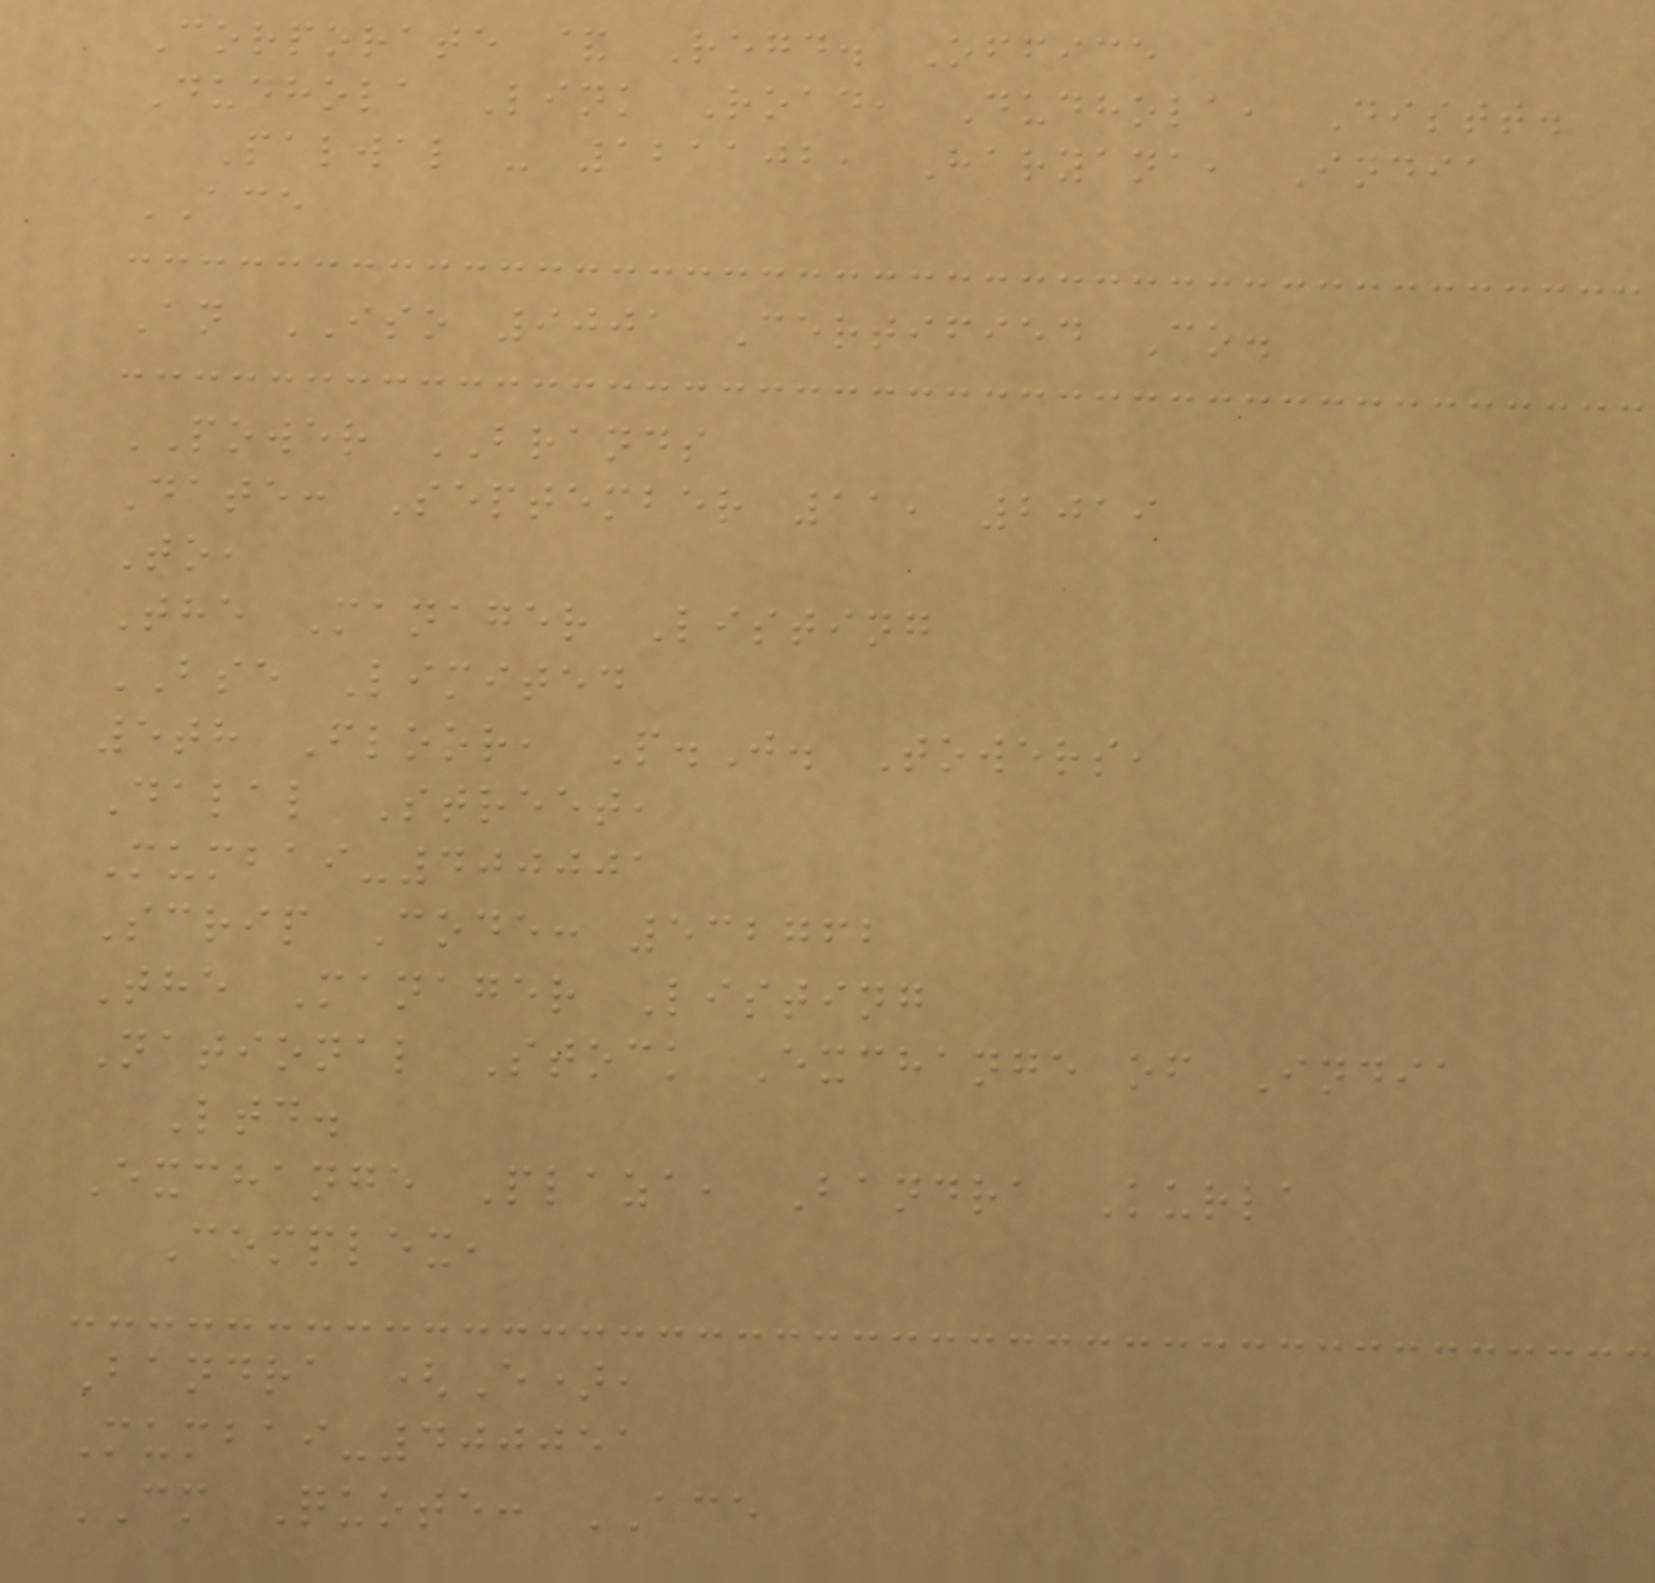Corporate & Regd. Office
Dudhola Link Road, Dudhola, Distt.
Palwal - 121102, Haryana, India
ACE
An ISO 9001 Certified Co.
POWER BRANDS
Date: September 11, 2019
To,
The Manager Listing
BSE Limited
5th Floor, P.J. Towers,
Dalal Street,
Mumbai-400001
Scrip Code: 532762
The Manager Listing
National Stock Exchange of India
Ltd.
Exchange Plaza, Bandra Kurla
Complex,
Bandra (E),
Mumbai-400051
CM Quote: ACE
